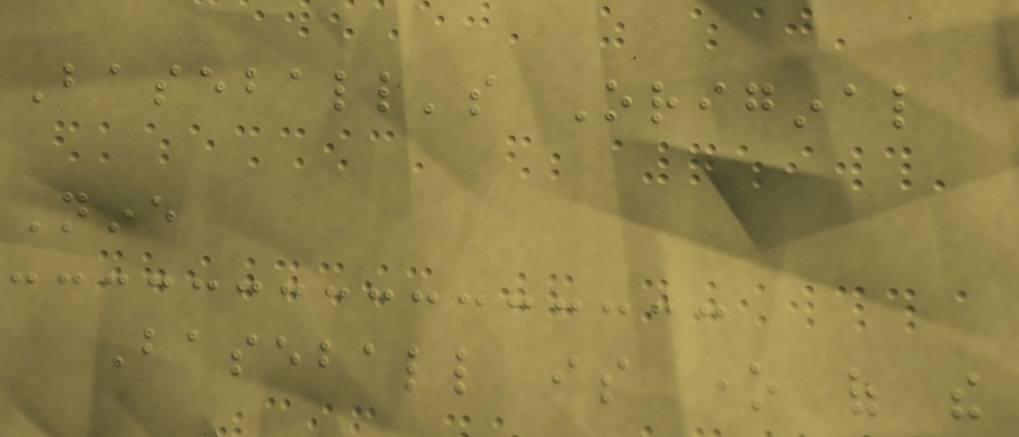Baseball's Original
Nine
Baseball is one of the
